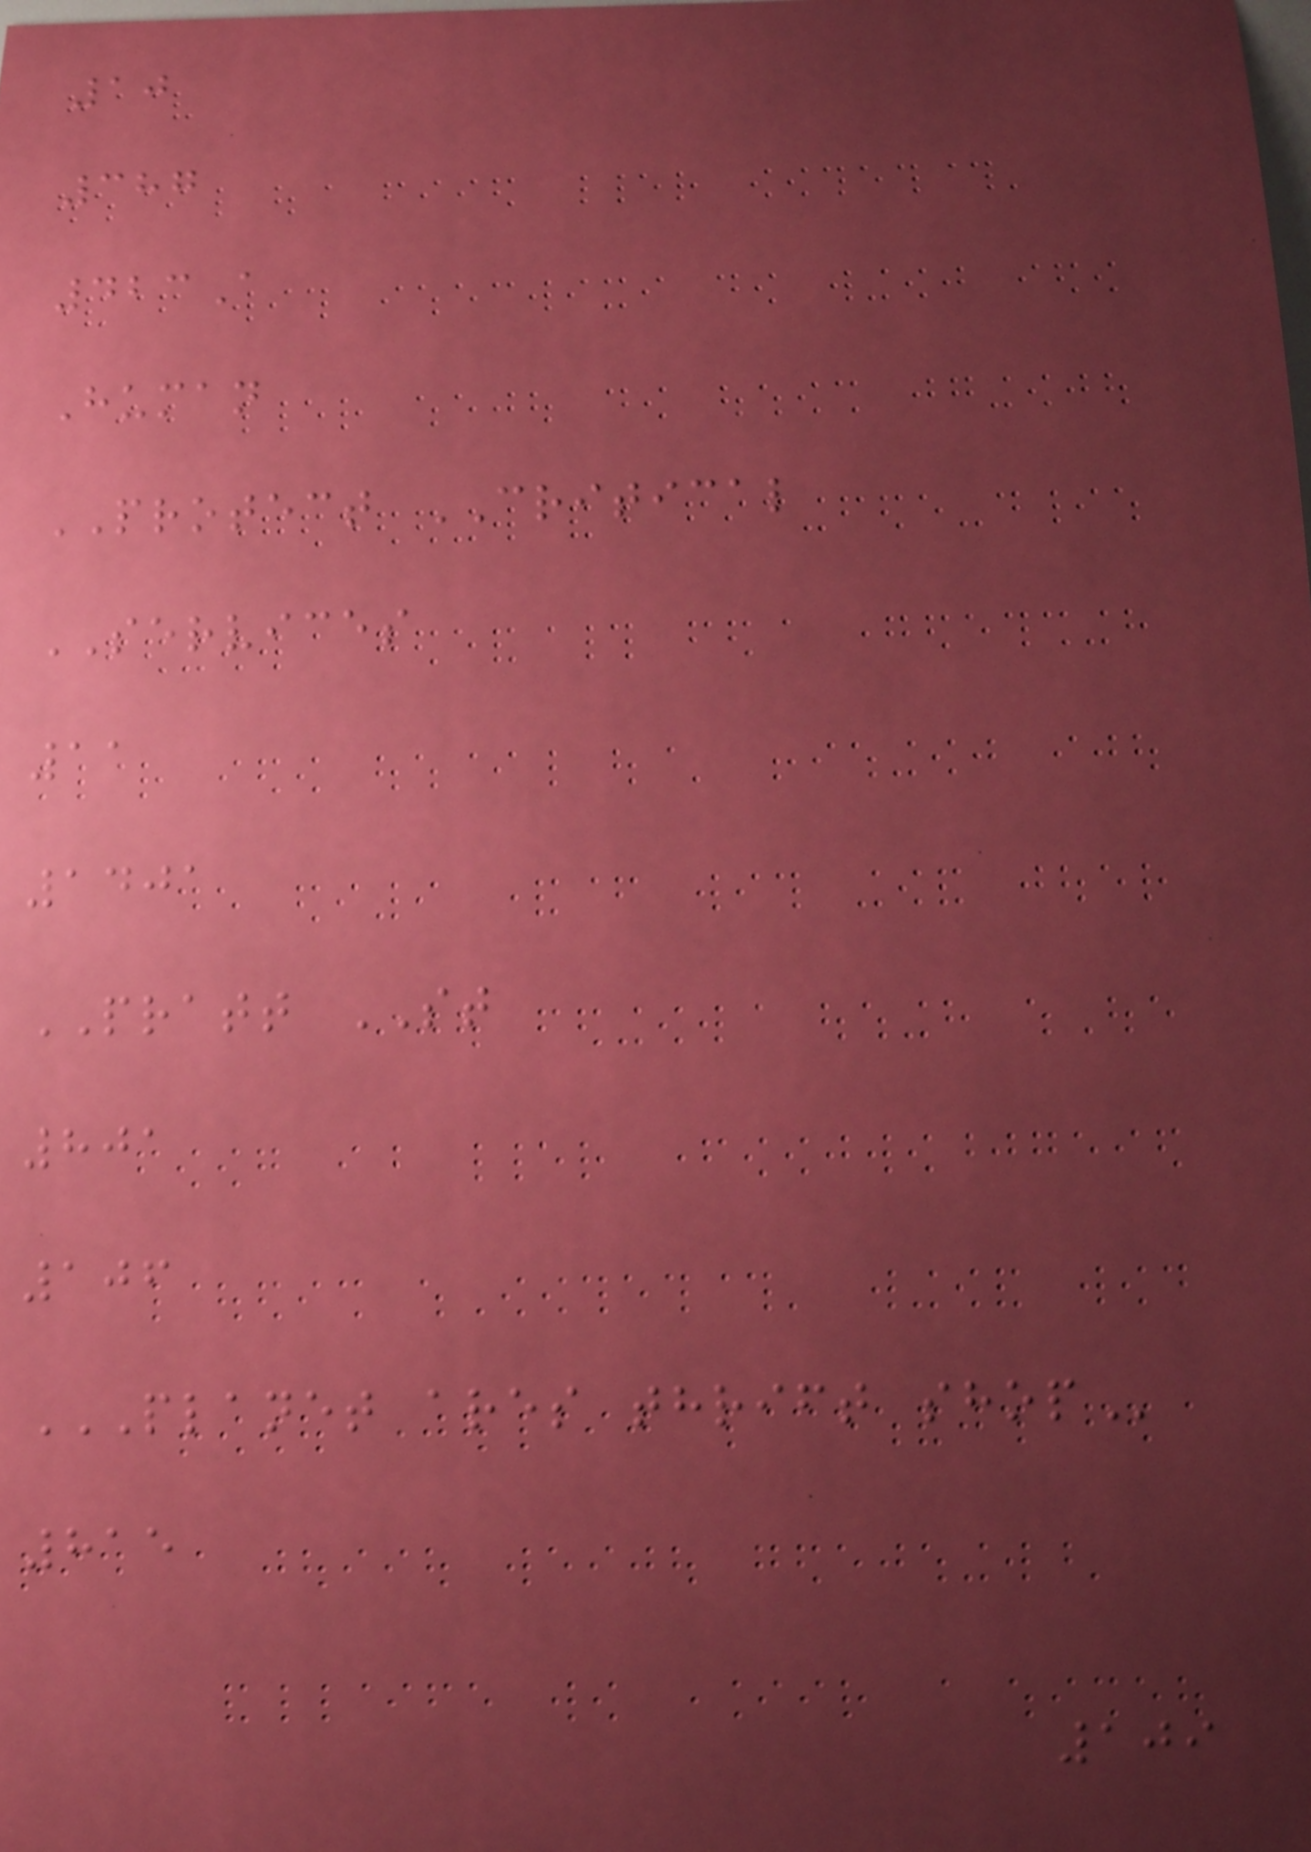10
387
423A
Human
PROTECT CRITICAL
SERVICES
11
1401
PRATT ST
801
106
PLANET ARES THRIFT SHOP
815
109
